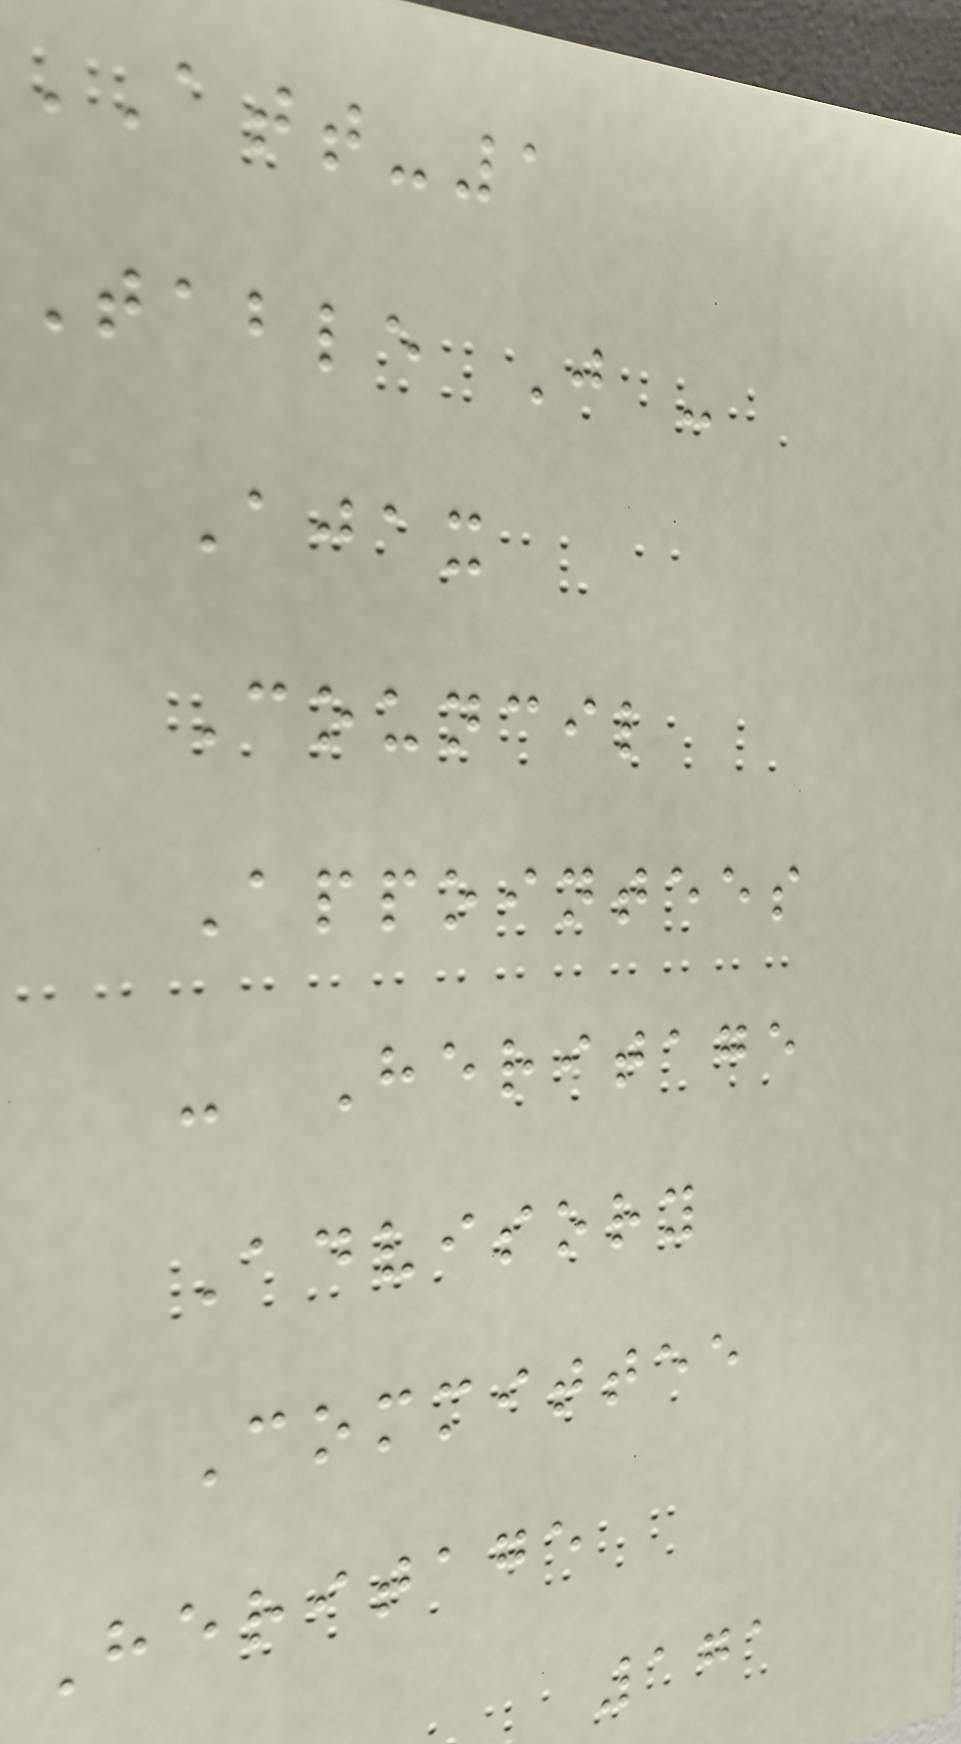ATT-1
Table J -
Ajax
Council
Appointees
- Heritage
Advisory
Committee
Heritage
171
